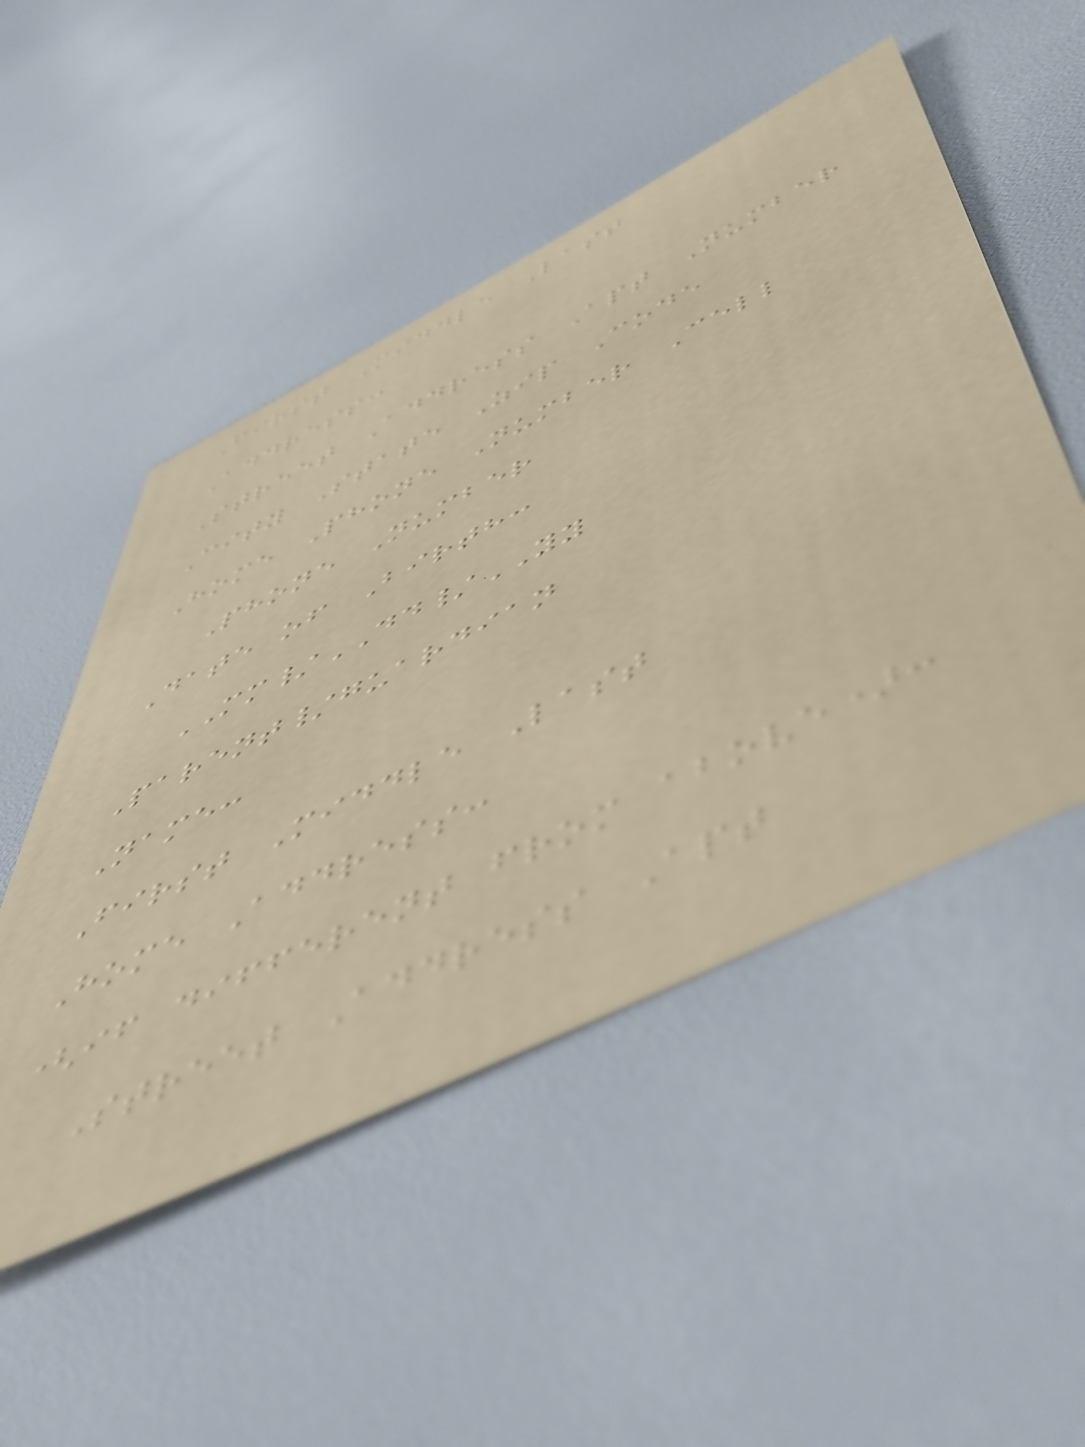First Middle Last
Address:
Street Address Apt Number
City State Zip Code
Home Phone Number Cell
Phone Number
Date of Birth:
MM/DD/YY
Parent/guardian
Name:
First Middle Last
Home Address:
(if different from above):
Street Address Apt
